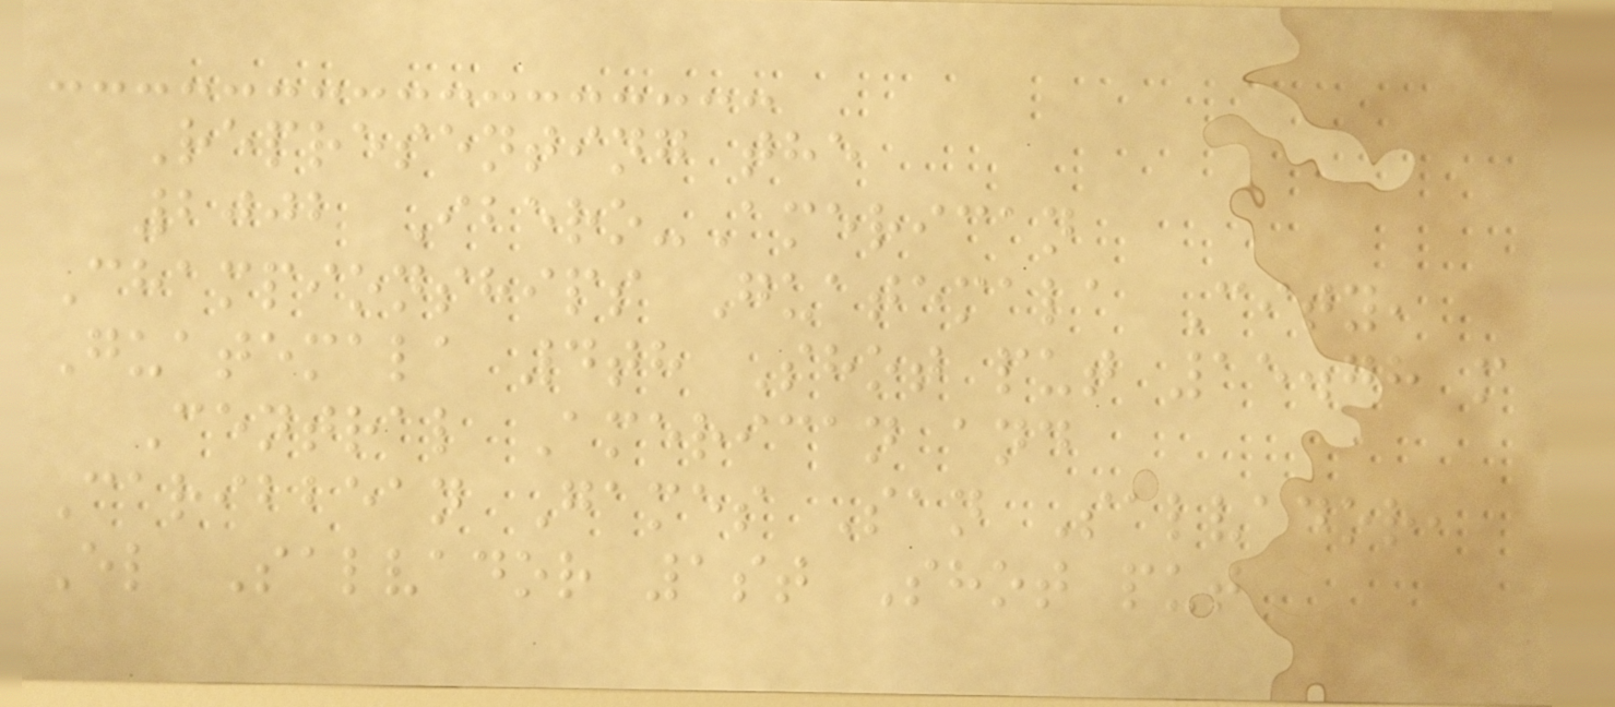Representing the
2002 Ibero-American
Championships Guatemala City,
Guatemala 4th Shot put 15.78 m
Central American and
Caribbean Games San Salvador,
El Salvador 1st Shot put
